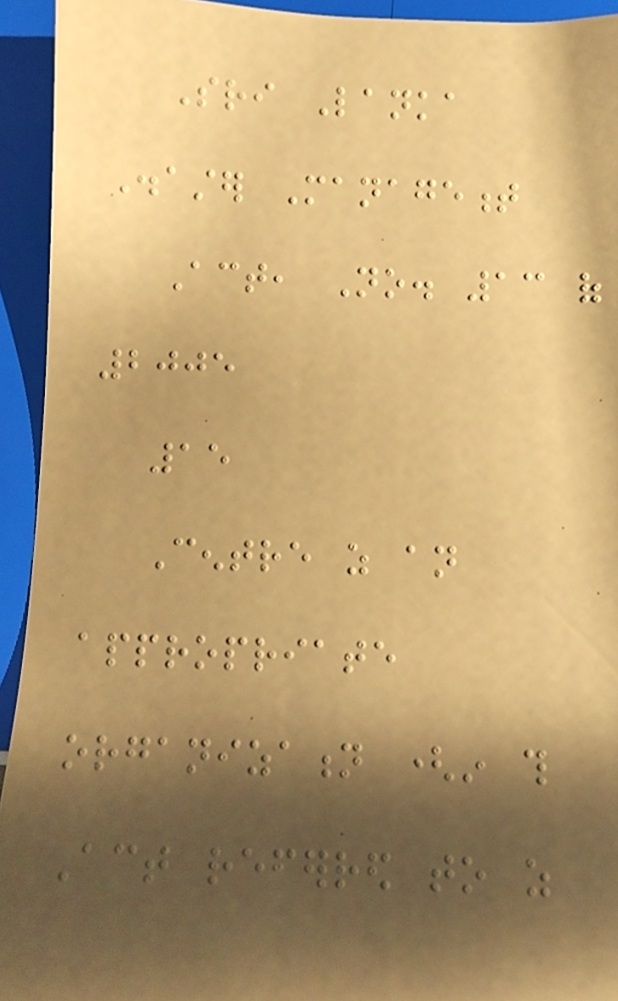Sri Lanka
Disaster Management
Act, No. 13 of
2005
15
Centre as an
appropriate
organization (in this
Act referred to as
